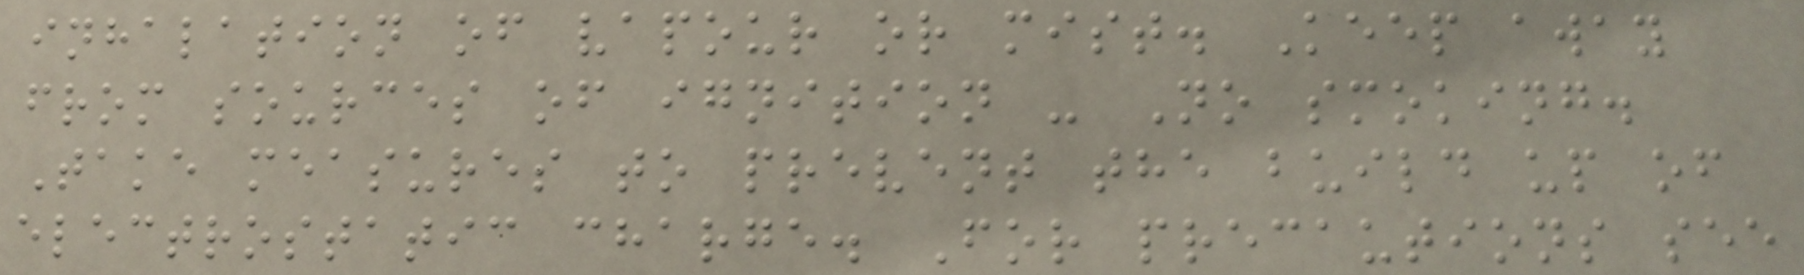inhalation of vapour or mist. Keep away
from sources of ignition - No smoking.
Take measures to prevent the build up of
electrostatic charge. For precautions see
